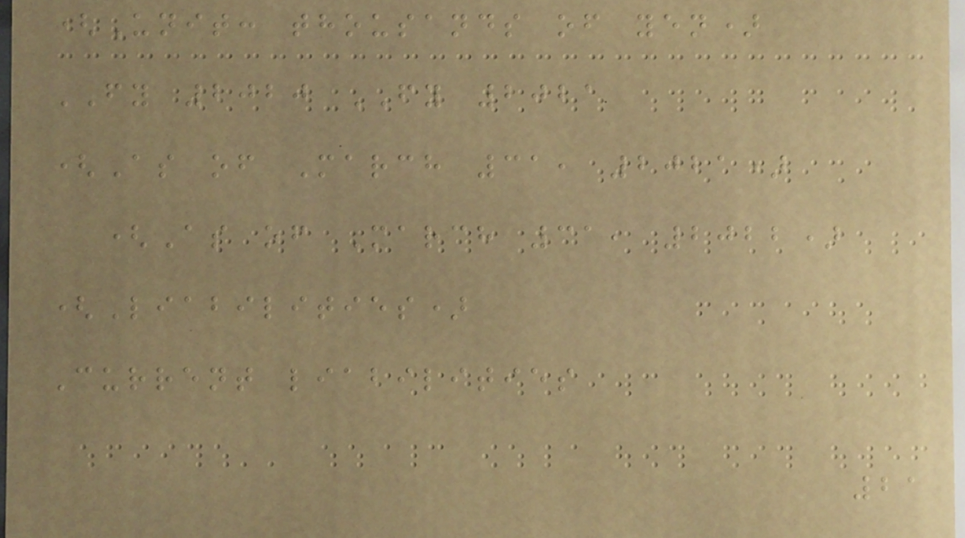(Unit: thousands of yen)
FY 2020 FY 2021
(As of March 31, 2021)
(As of March 31, 2022)
(Liabilities)
Current liabilities
21
